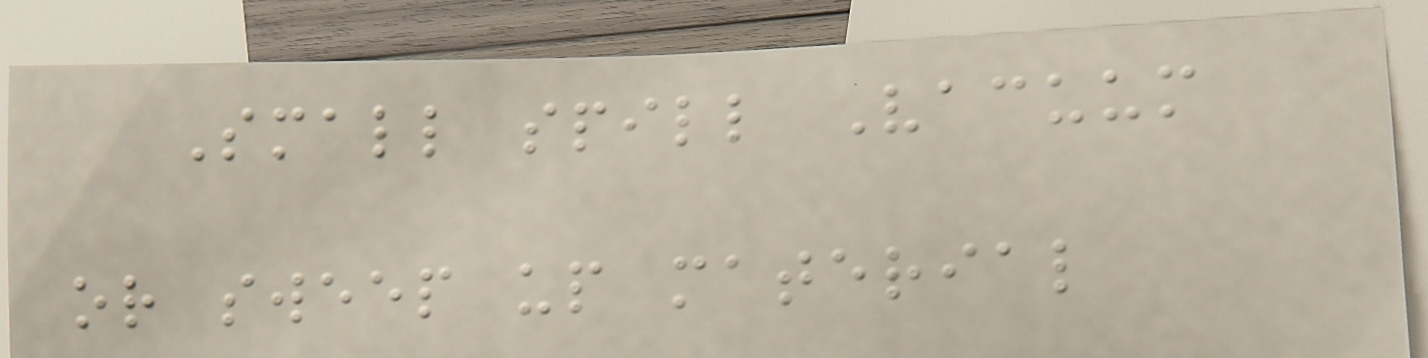Small spill Vacuum
or sweep up material
